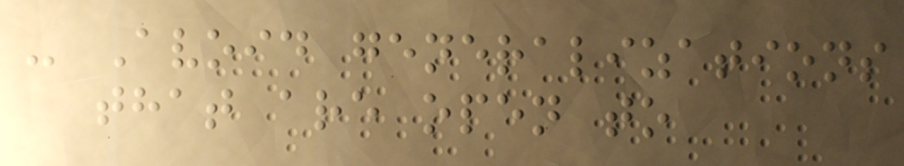- Avoid generalizations
that are open to
